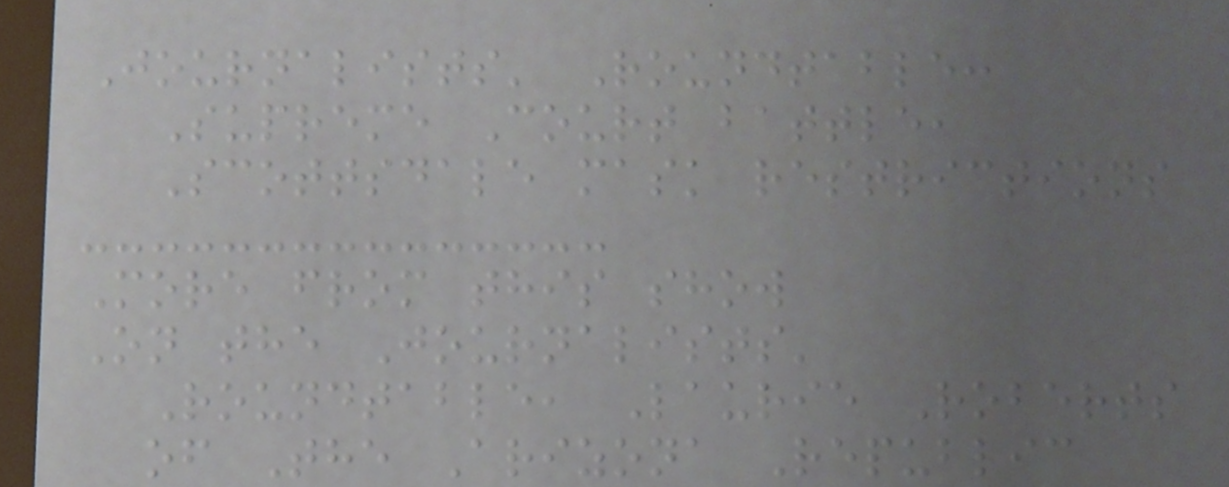Journalists' Roundtable:
Supreme Court battle,
Scottsdale mask restrictions
More from this show
On the Journalists'
Roundtable, Laurie Roberts
of The Arizona Republic
